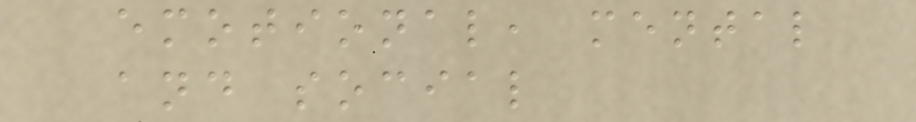emotional, mental
and social
